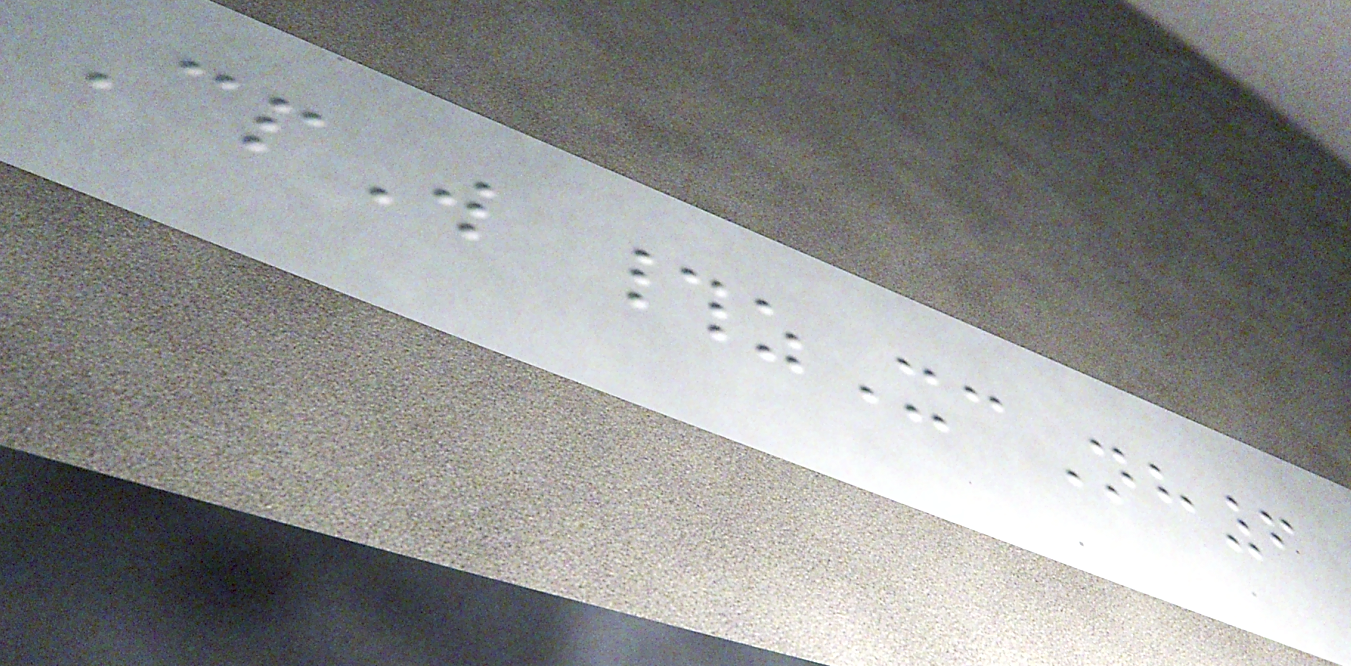CpW #zXcNh6
